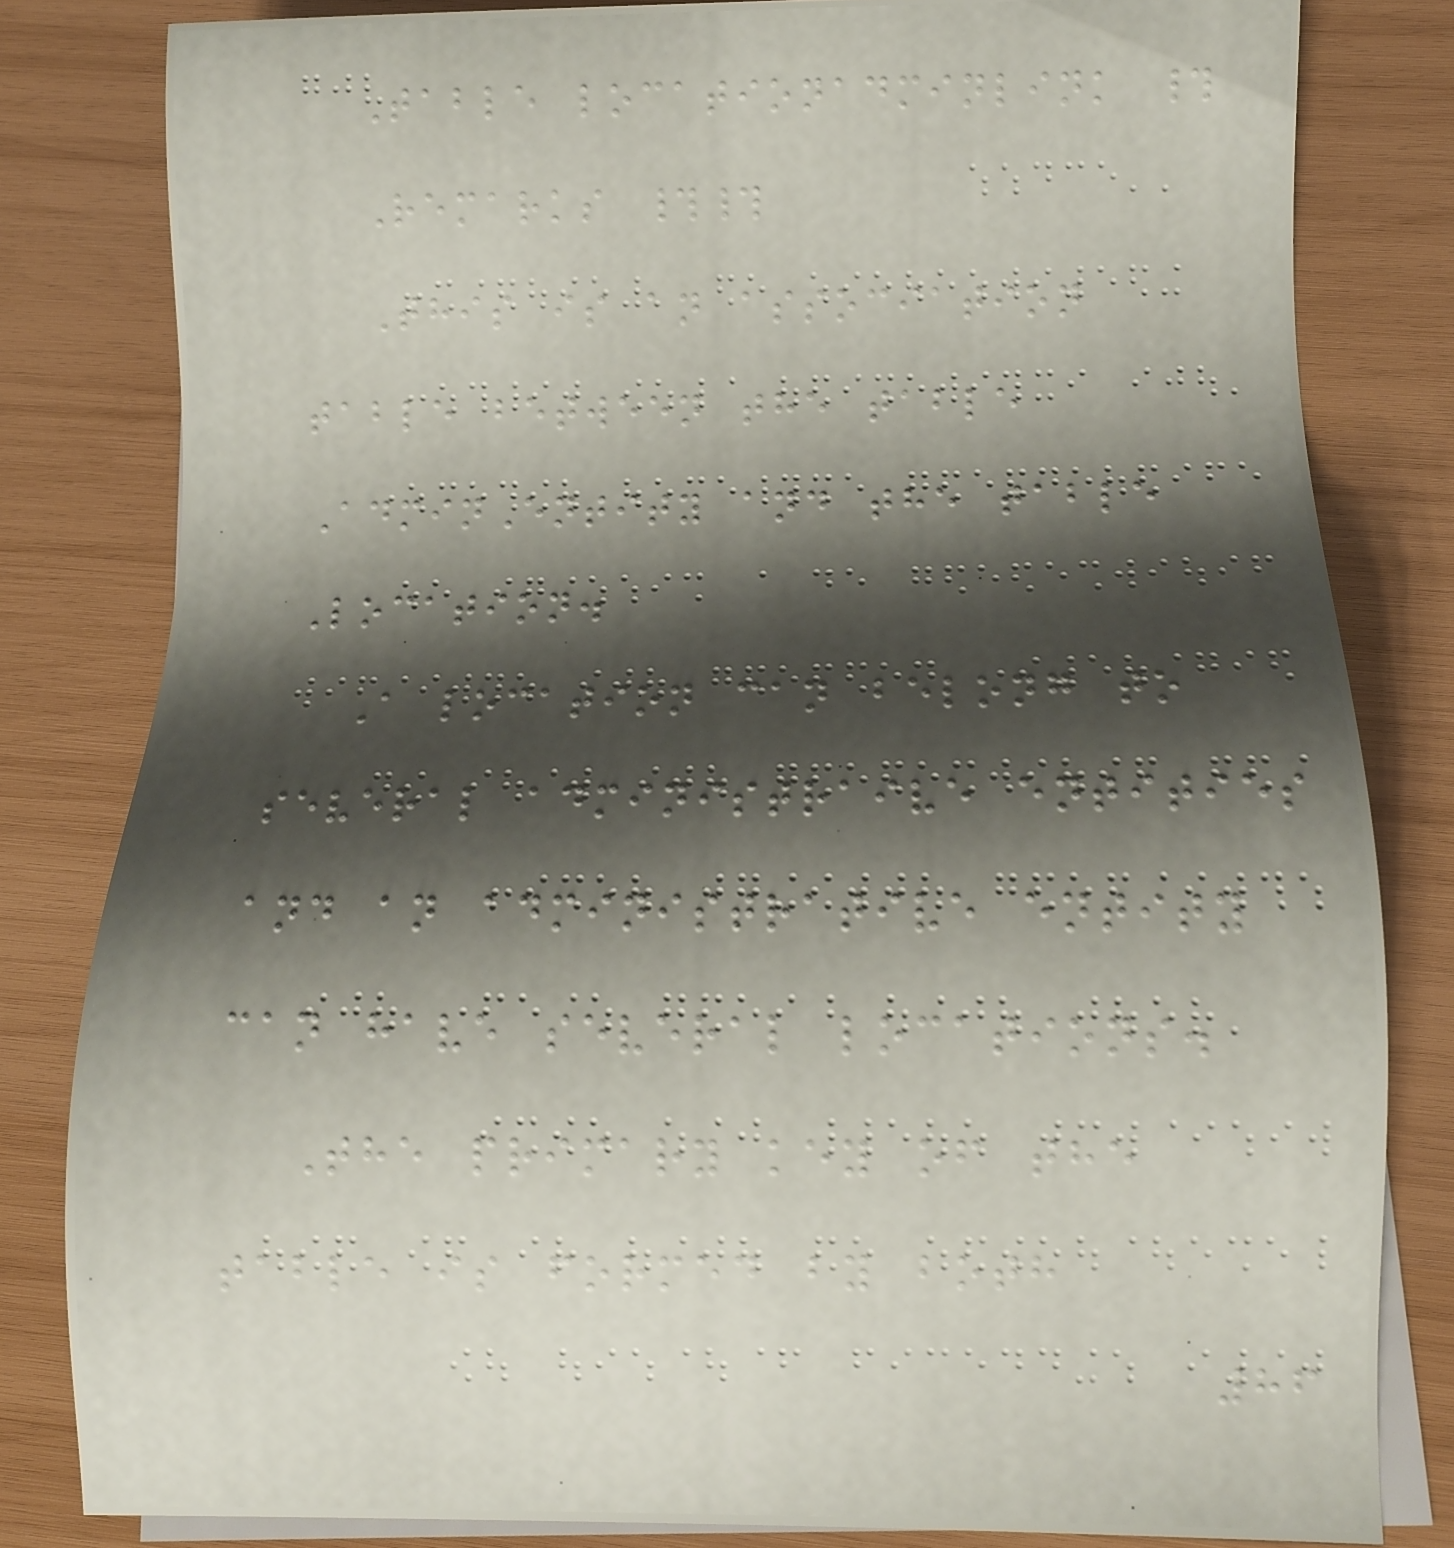Table locationadminlink #
Remarks ##
This is an association
table between the table
AdminEntity and the table
Location.
A location can belong to
several administraive entities
and an administrative entity
can have several locations.
The primary key of the
table is formed by both
86
